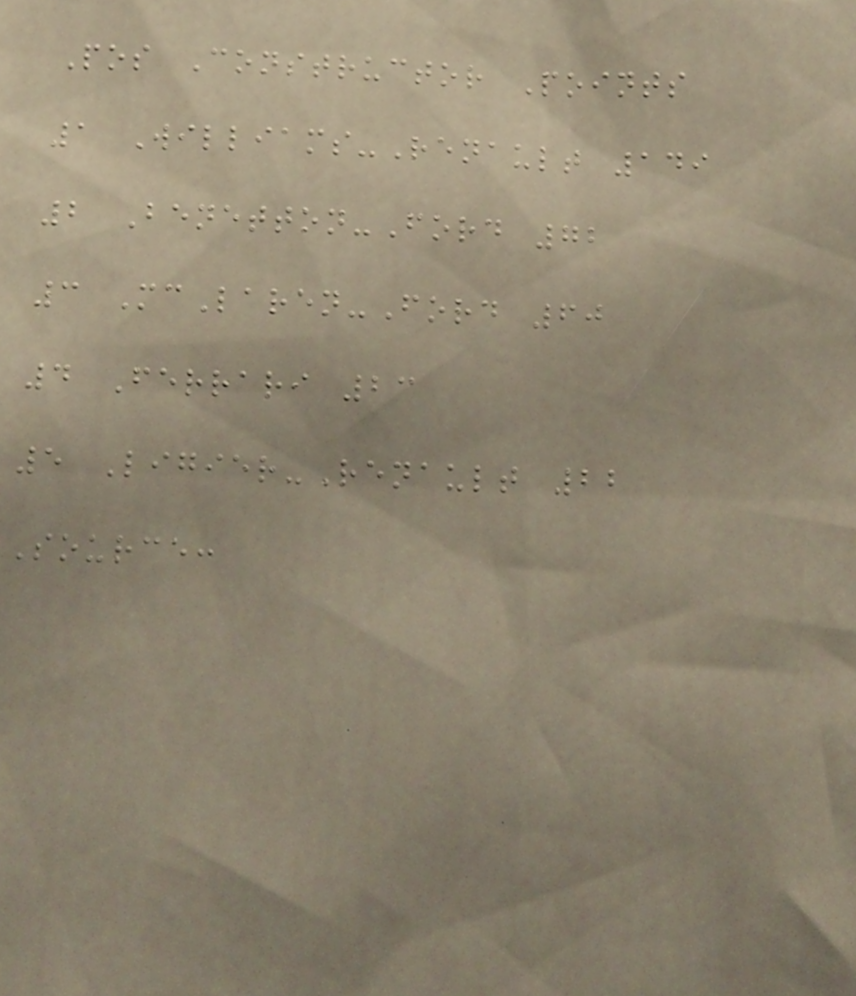Pos Constructor Points
1 Williams-Renault 149
2 Benetton-Ford 72
3 McLaren-Ford 60
4 Ferrari 23
5 Ligier-Renault 22
Source:
